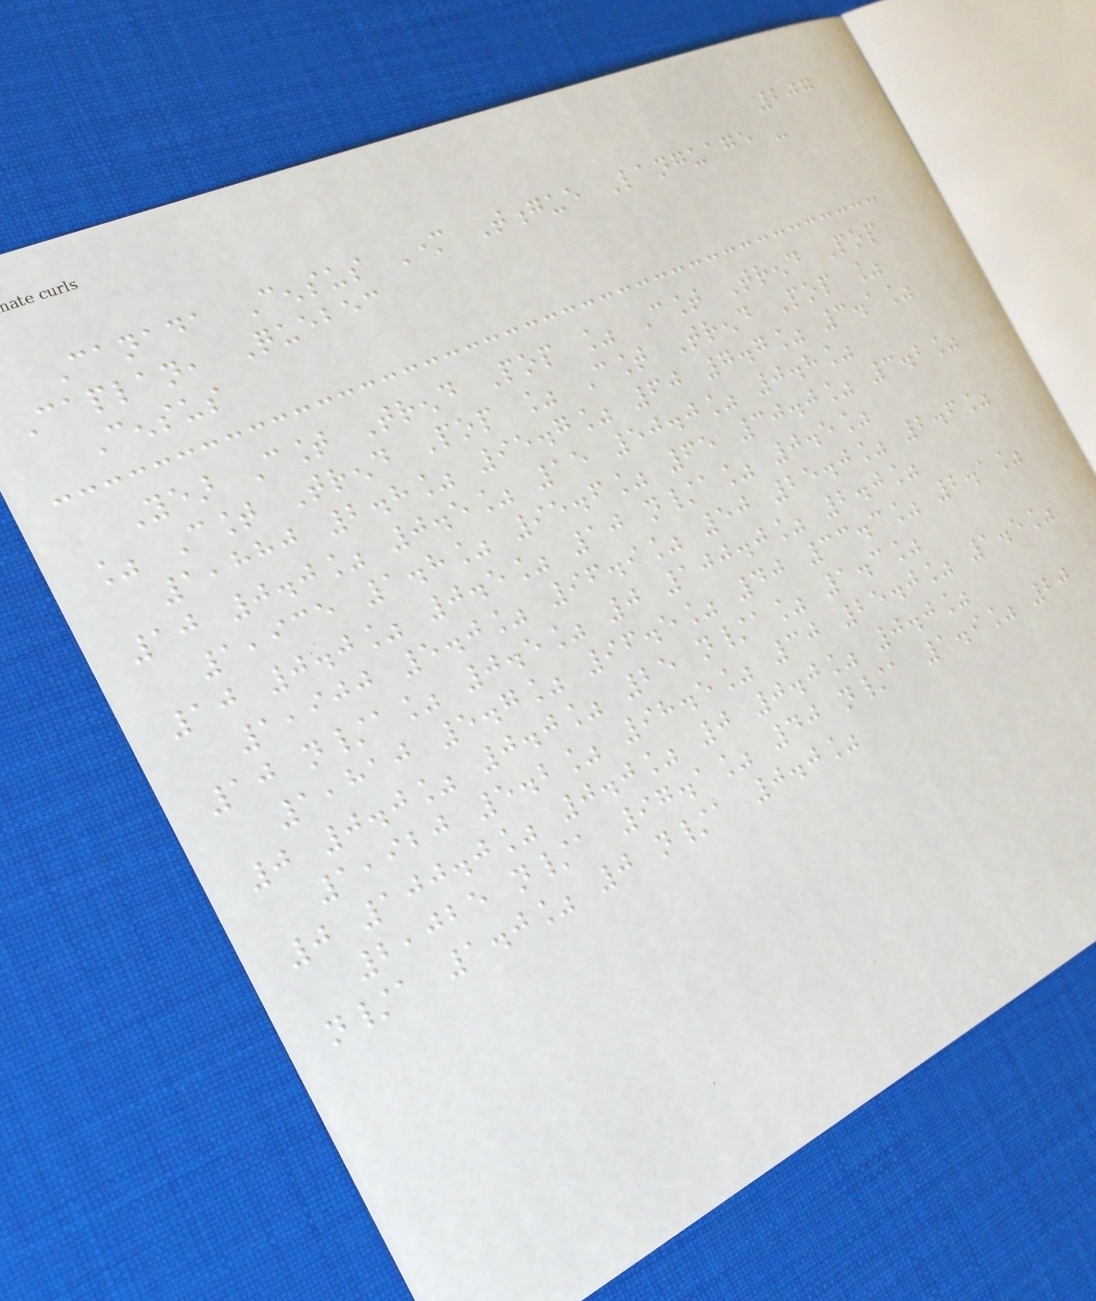207
Canada Census Mother Tongue Language -
Caplan, Quebec
Census
Year Count Trend Pop % Count Trend Pop
% Count Trend Pop % Count Trend Pop %
1,880 2.8% 95.7% 60 7.7% 3.1%
10 0.0% 0.5% 15 50.0% 0.8%
1,935 1.8% 95.6% 65 30.0% 3.2%
10 0.0% 0.5% 10 n/a% 0.5%
1,900 5.0% 96.9% 50 25.0% 2.6%
10 n/a% 0.5% 0 100.0% 2.0%
1,810 5.7% 96.5% 40 33.3% 2.1%
0 0.0% 0.0% 25 n/a% 1.3%
1,920 5.2% 98.5% 30 25.0% 1.5%
0 100.0% 0.0% 0 0.0% 0.0%
2,025 n/a 97.1% 40 n/a 1.9% 20
n/a 1.0% 0 n/a 0.0%
